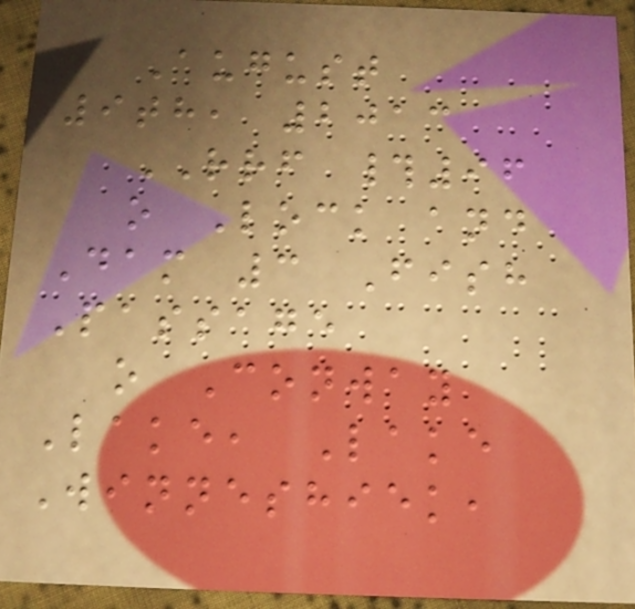August
9th, 2013
RRF #96
o Lock and
Dam 3 Fish
Passage
o Conway
Lake, Lake
Winneshiek,
